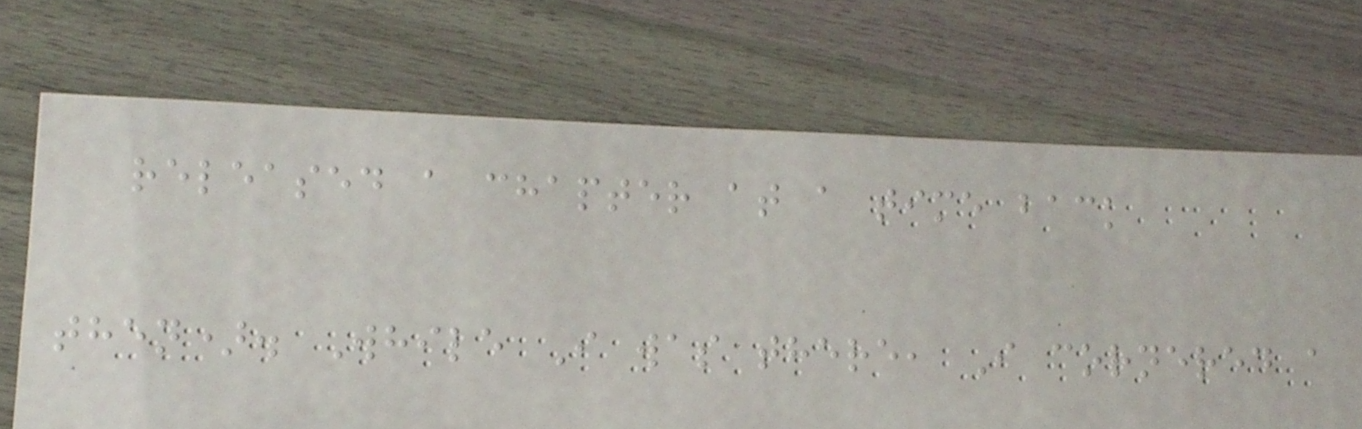released a chapter at a time back
then). While I was there, I cornered a
